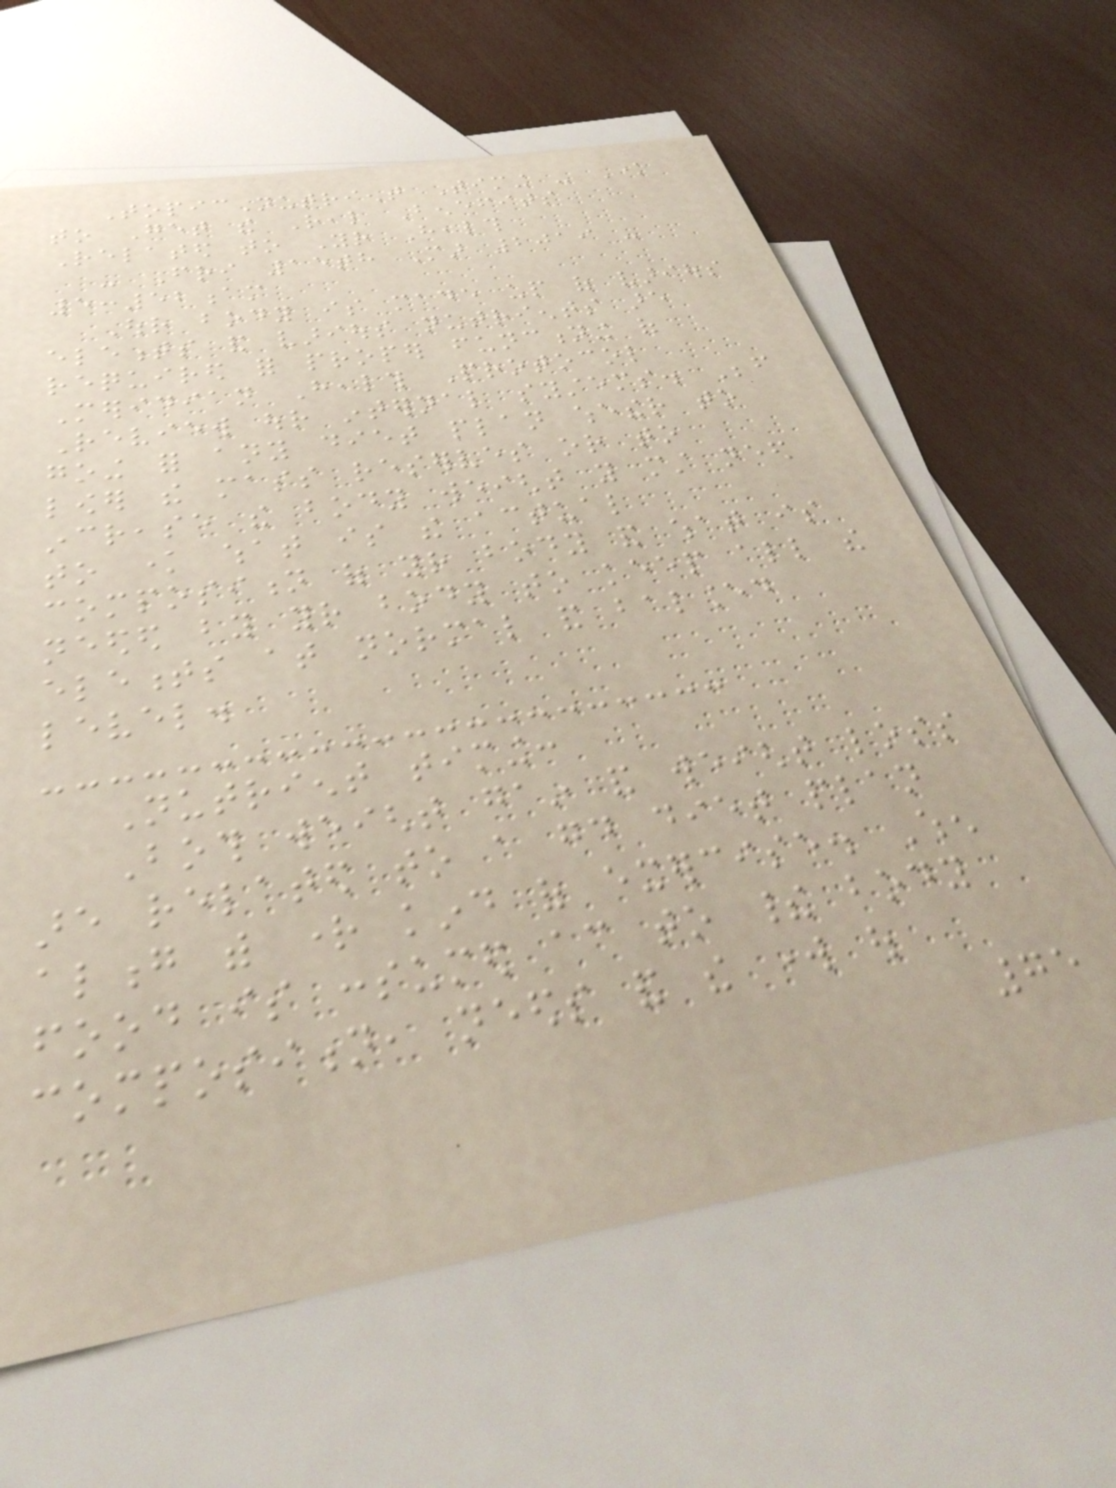TopicNutrient Timing - Know
to Get the Real Benefits
Related to Your Health
- Fri 15th Mar 2019 -
5:52am
Our body is made up of various
elements and various nutrients are
required for proper functioning of
Meridian Health Protocol
Review our internal systems. Before
going for any diet plan whether to
lower the mass reserves or to
increase the body weight you must need
to know what is the actual
composition of your body and what is
needed by your body to keep all the
elements at normal and balanced
level.
Nutrient timing:
Both weight gain and weight loss
are related to a good diet plan
along with right kind of exercise. When
food is consumed according to their body
composition, needs and the work out
75
